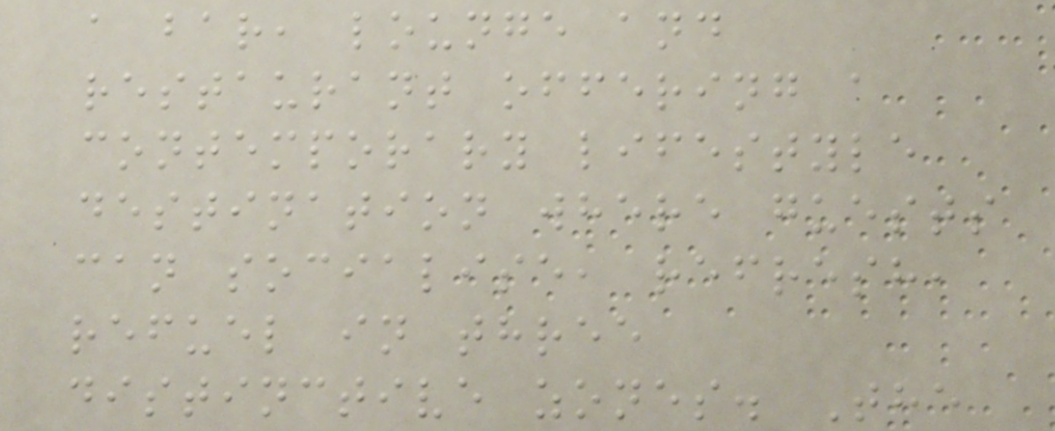a bar, lounge and
restaurant offering a
contemporary lifestyle
destination where guests
can socialise, refresh,
refuel in three
distinctive zones. The
